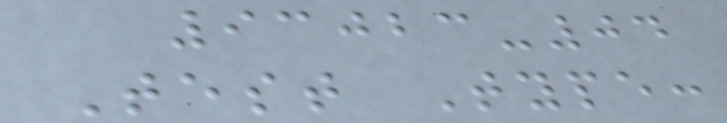93023-04
Test Type:
